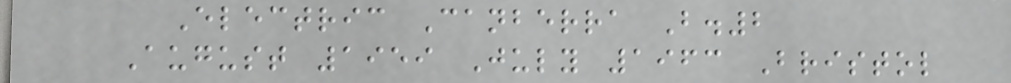Electric Canberra B.2
August 1959 July 1963 Bristol
